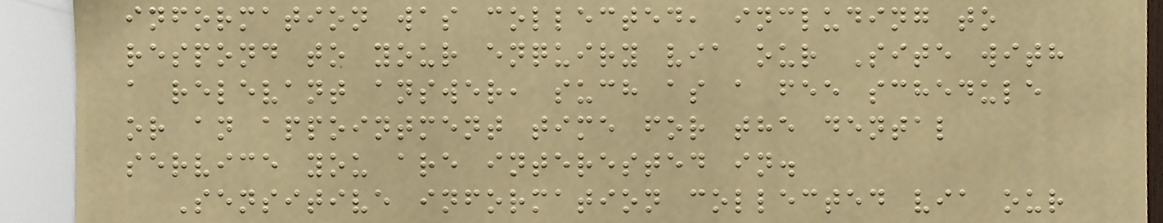information was collected, including to
respond to your enquiry via our Site with
a relevant answer, such as a fee schedule
or an appointment time for the dental
service you are interested in.
Sensitive information collected via our
